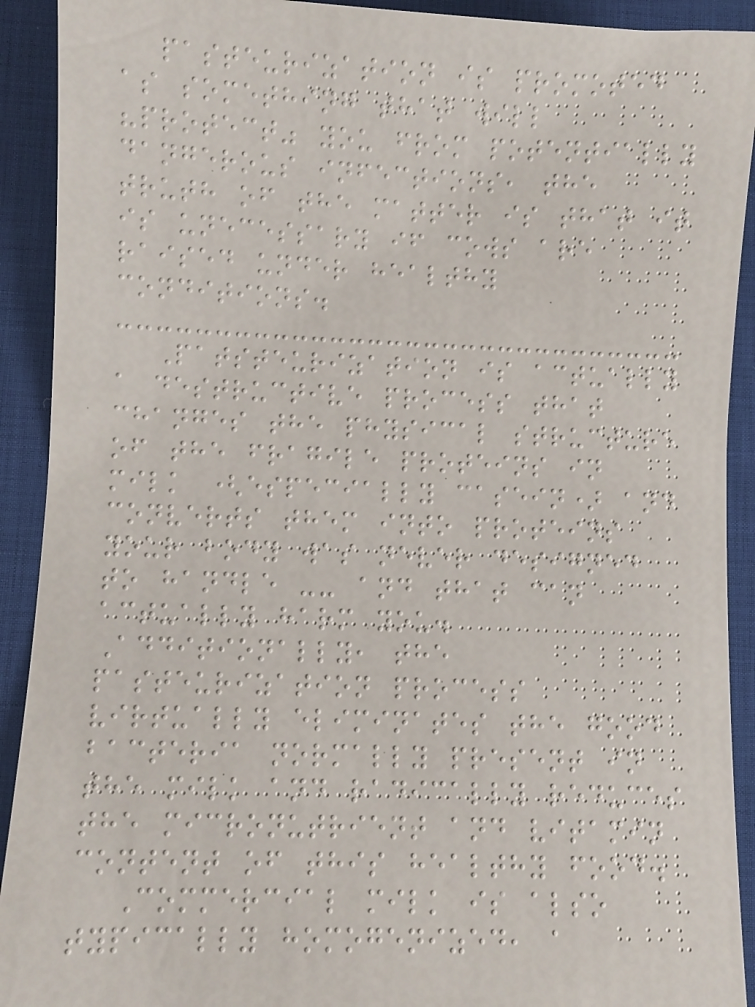pasteurization is promoted
as something that will
"protect" you from potentially
dangerous infections, the
truth of the matter is that it
is unecessary if cows are
raised under healthy
conditions.
Patsteurization is actually
a destructive process that
changes the physical structure
of the fragile proteins in
milk (especially casein) and
converts them into proteins
your body was never designed
to handle -- and that can
actually harm you.
Additionally, the
pasteurization process
virtually eliminates the good
bacteria normally present in
the milk and radically reduces
the micronutrient and vitamin
content of this healthy food.
Commercial milk is also
typically homogenized, a
